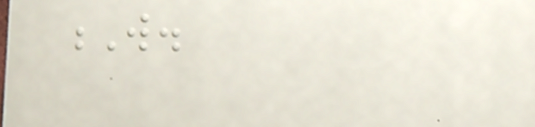W.
